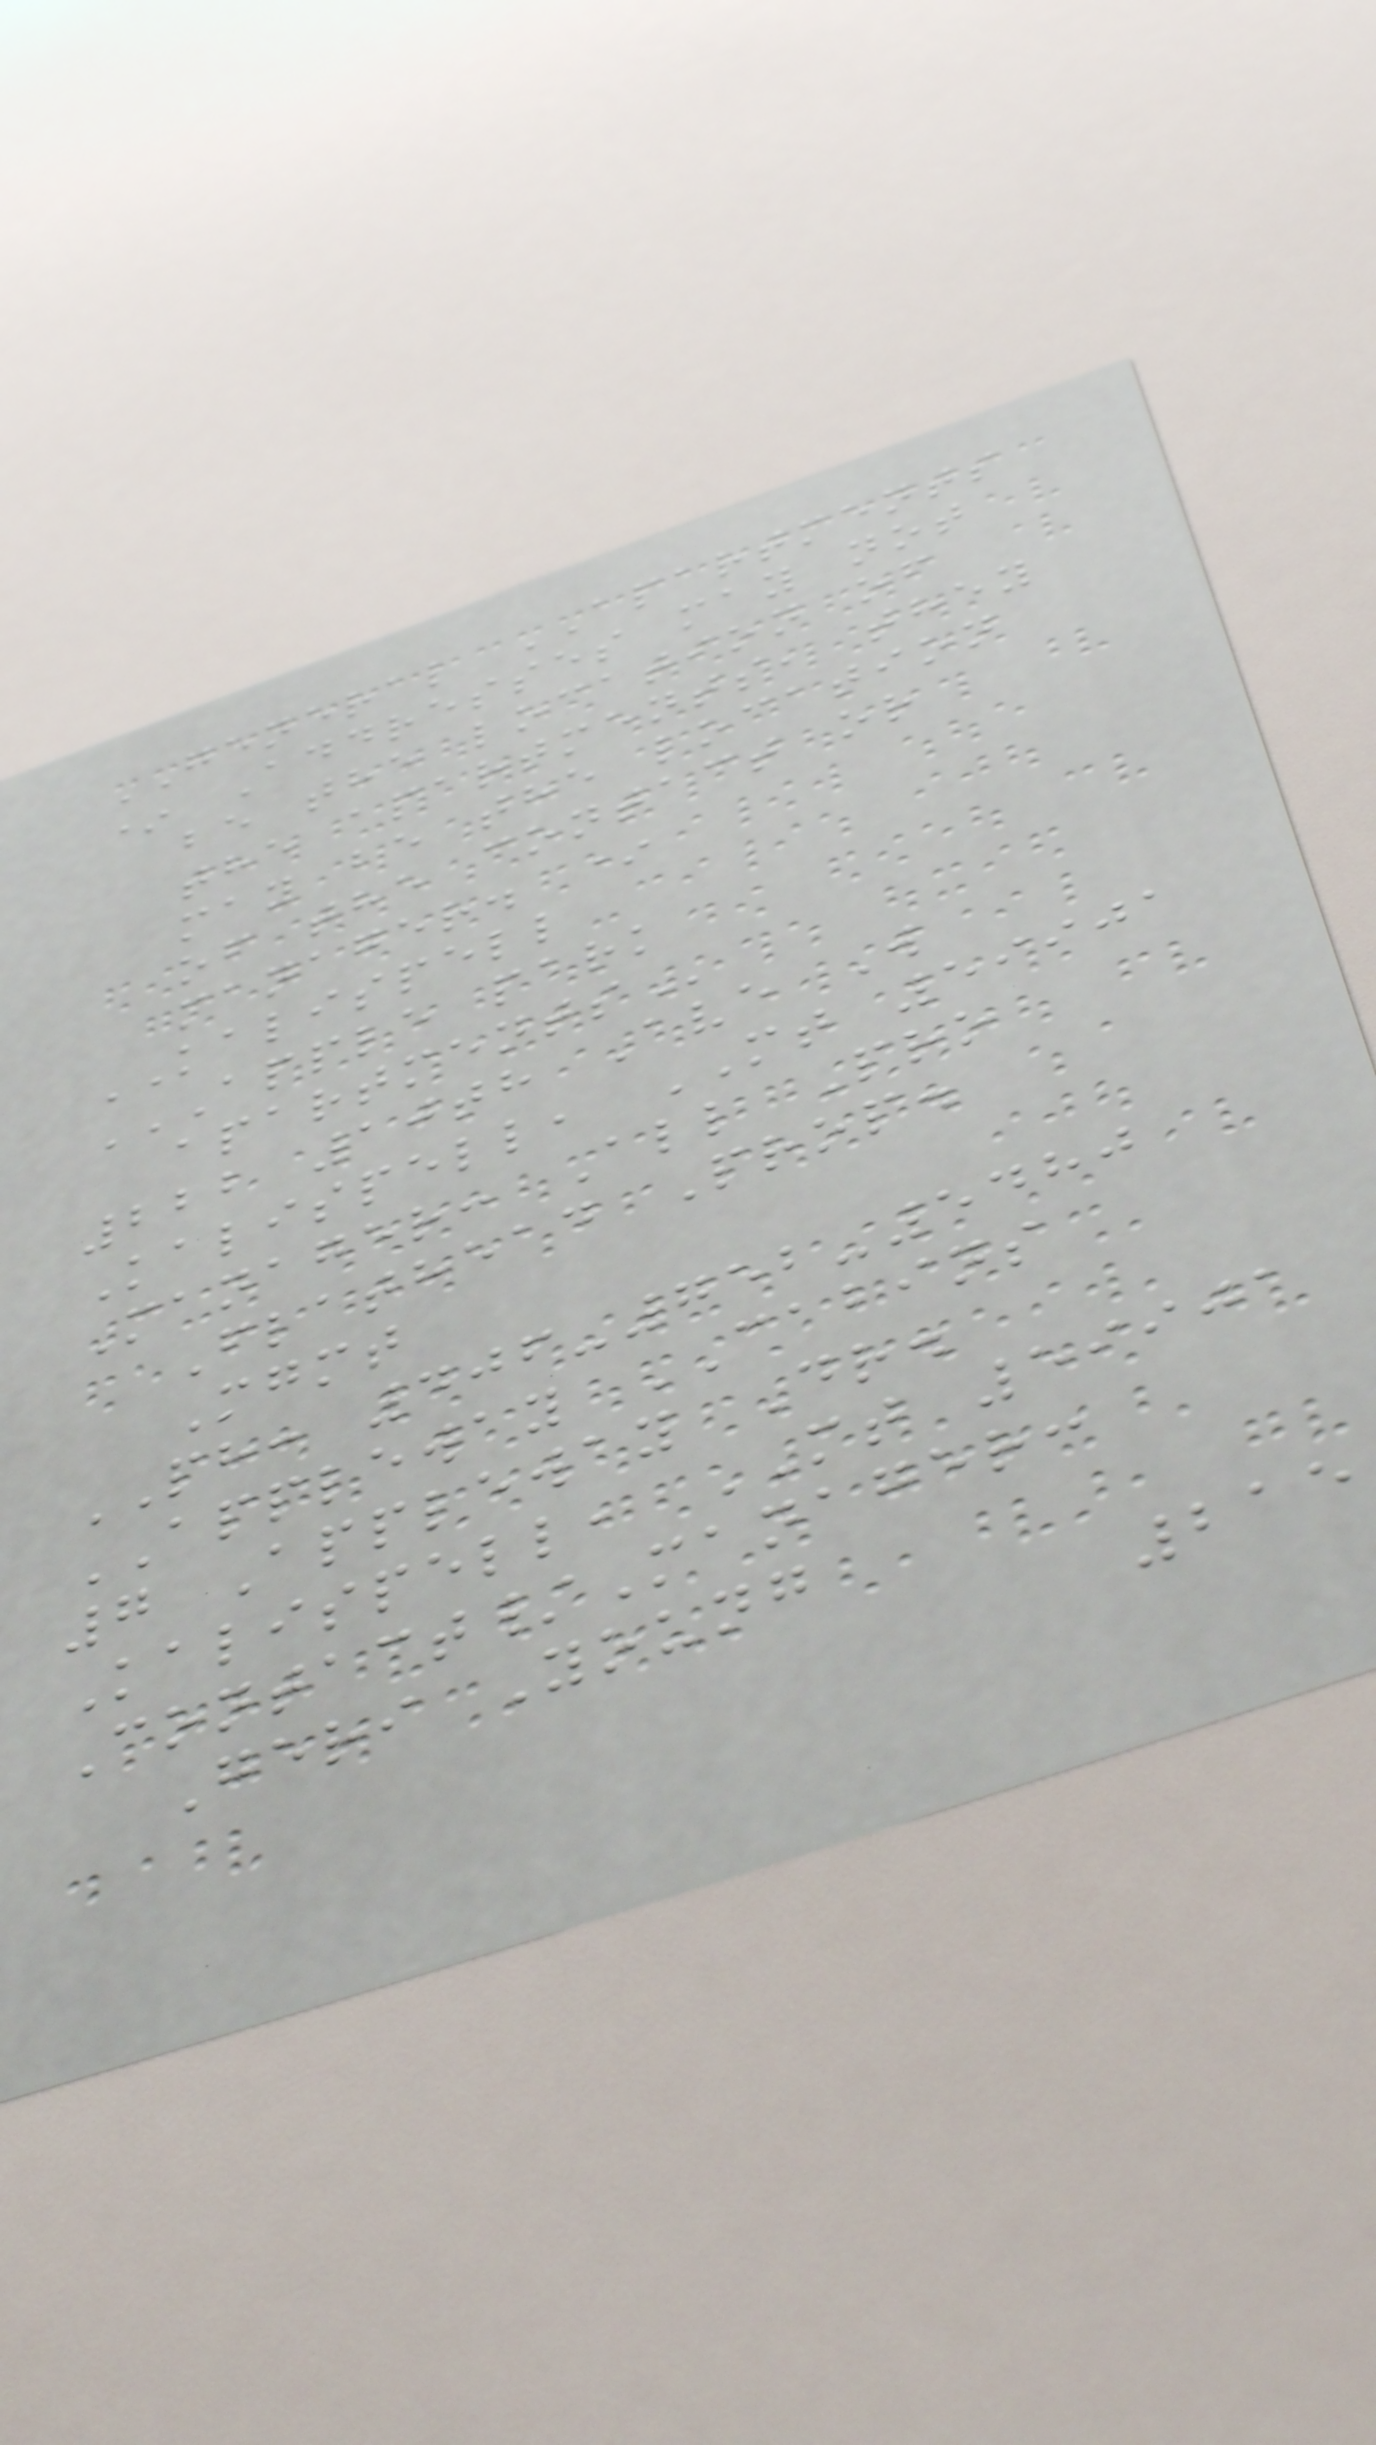GENERAL APARTMENTS
* Addresses may not
be the location of
the apartments, they
may be the location
of the contact or
manager. *
KALISPELL
APPLE PARK
APARTMENTS
222 10th Ave W
Kalispell, MT 59901
Manager: All Pro
Flathead Prop.
Mgmt
PH: 406-752-5480
APPLEWAY CABINS
7 Appleway Dr.
Kalispell, MT 59901
Contact/Manager:
Geri Young
215
